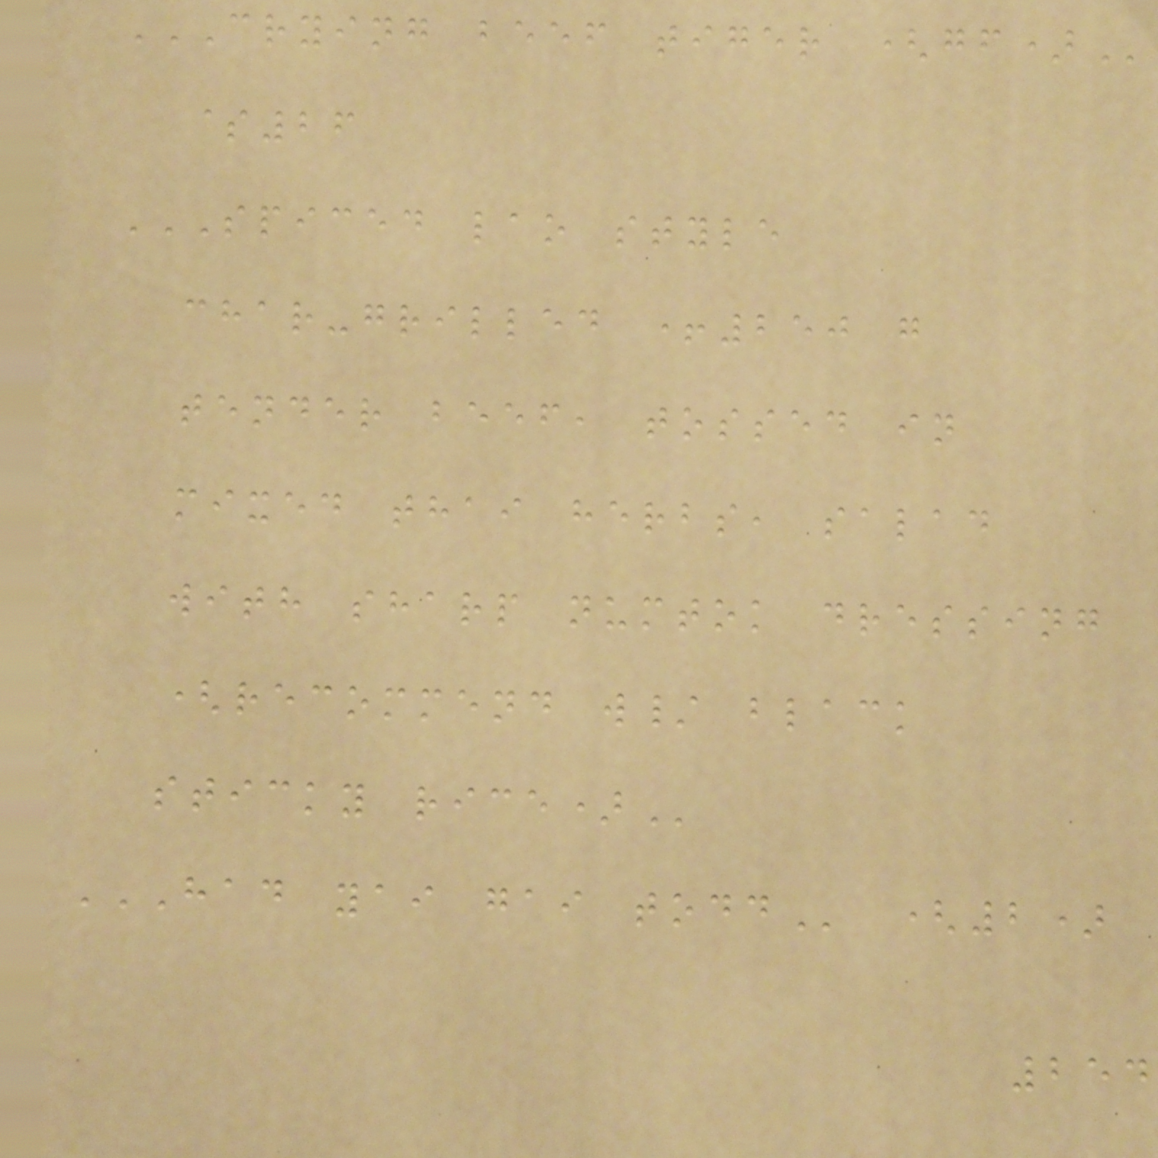CRYING BEEF TIGER (GF)
$26
SPICED LAO STYLE
CHAR-GRILLED +250 G
TENDER BEEF, TOSSED IN
MIXED THAI HERBS, SALAD
WITH SHARP NUMTOK DRESSING
(RECOMMEND W/ BLACK
STICKY RICE)
HAD YAI GAI TODD (2)
254
